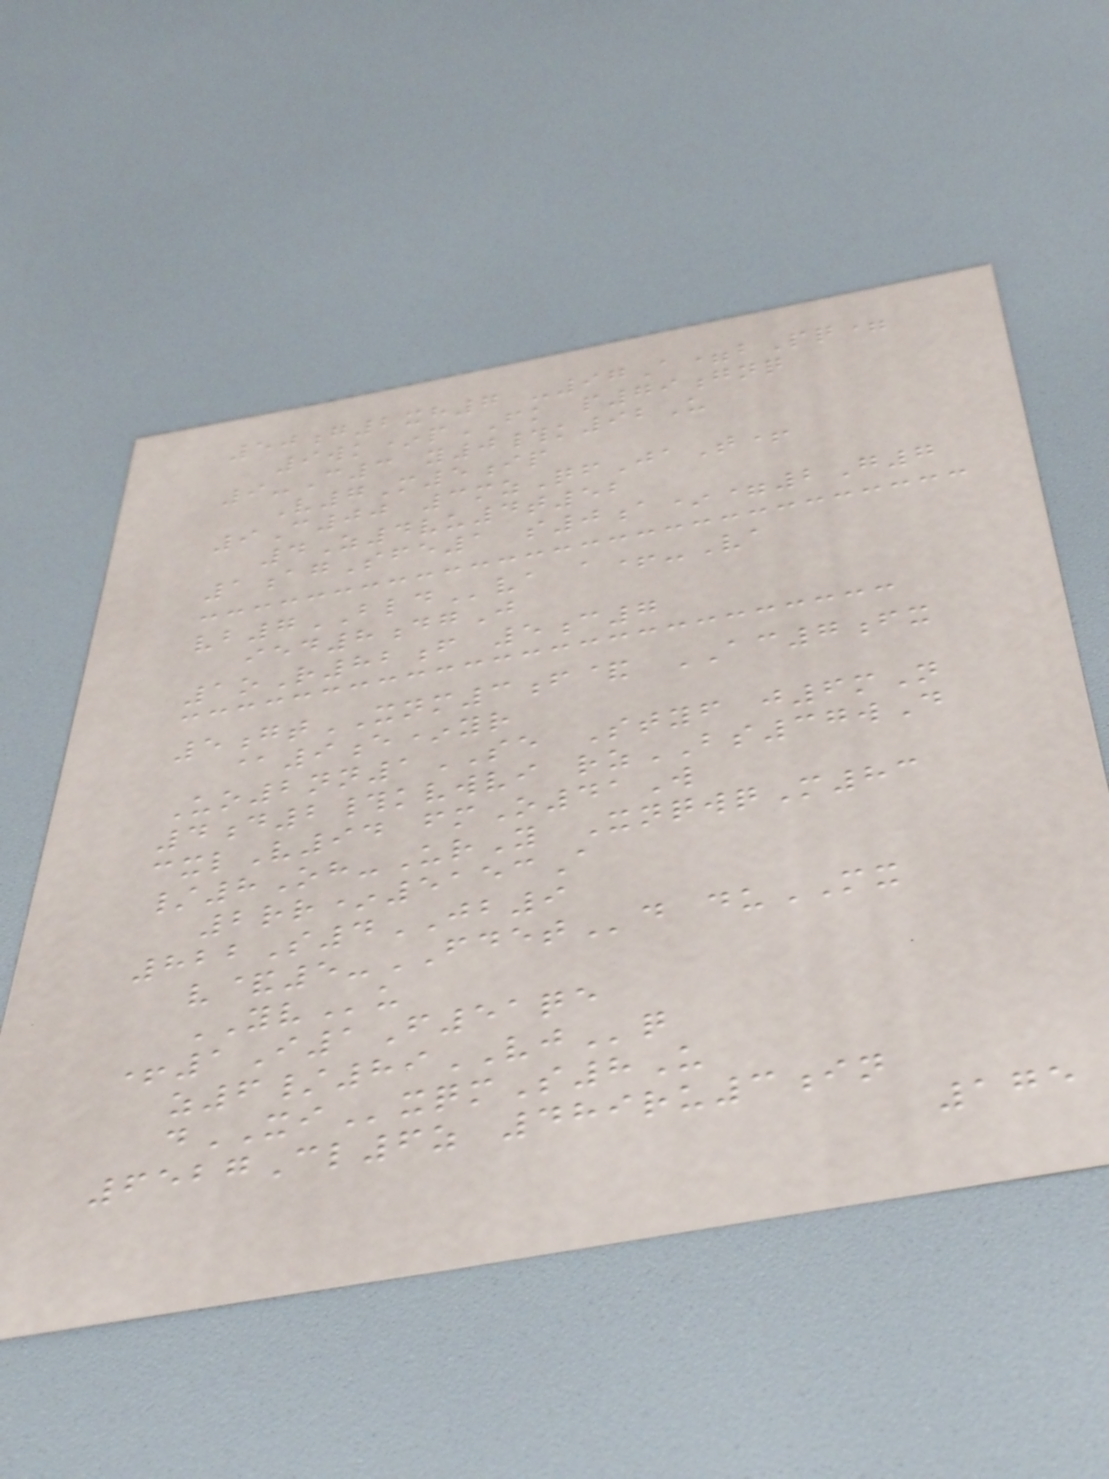50g2xh7 -97A=bPq=
9wk*pFK p79gnq
9-C3 y0#k92U
V7M5ip
9C00 3mzQfJaT+
4Z4vu4t52
1agSfe1 s0a*=2G7
vb7BLDva a+-Va
ied8dgJ
1oR82f 5c7
5gtXNM3f& AC7fx
@9e*yr
Uo2nn1SE Styf j6mN
4d2#kvwvi rzBS37wD
cxlV94 fmO41W
/8Oh-UrY XnqwqM83
2rr*5153A
822S4JB9
v&5-FDETd duMX
YVu
+1I1F51qe
z6/89VJq
dXIxqmS8U
6527Cl6z 489ru3in
175
